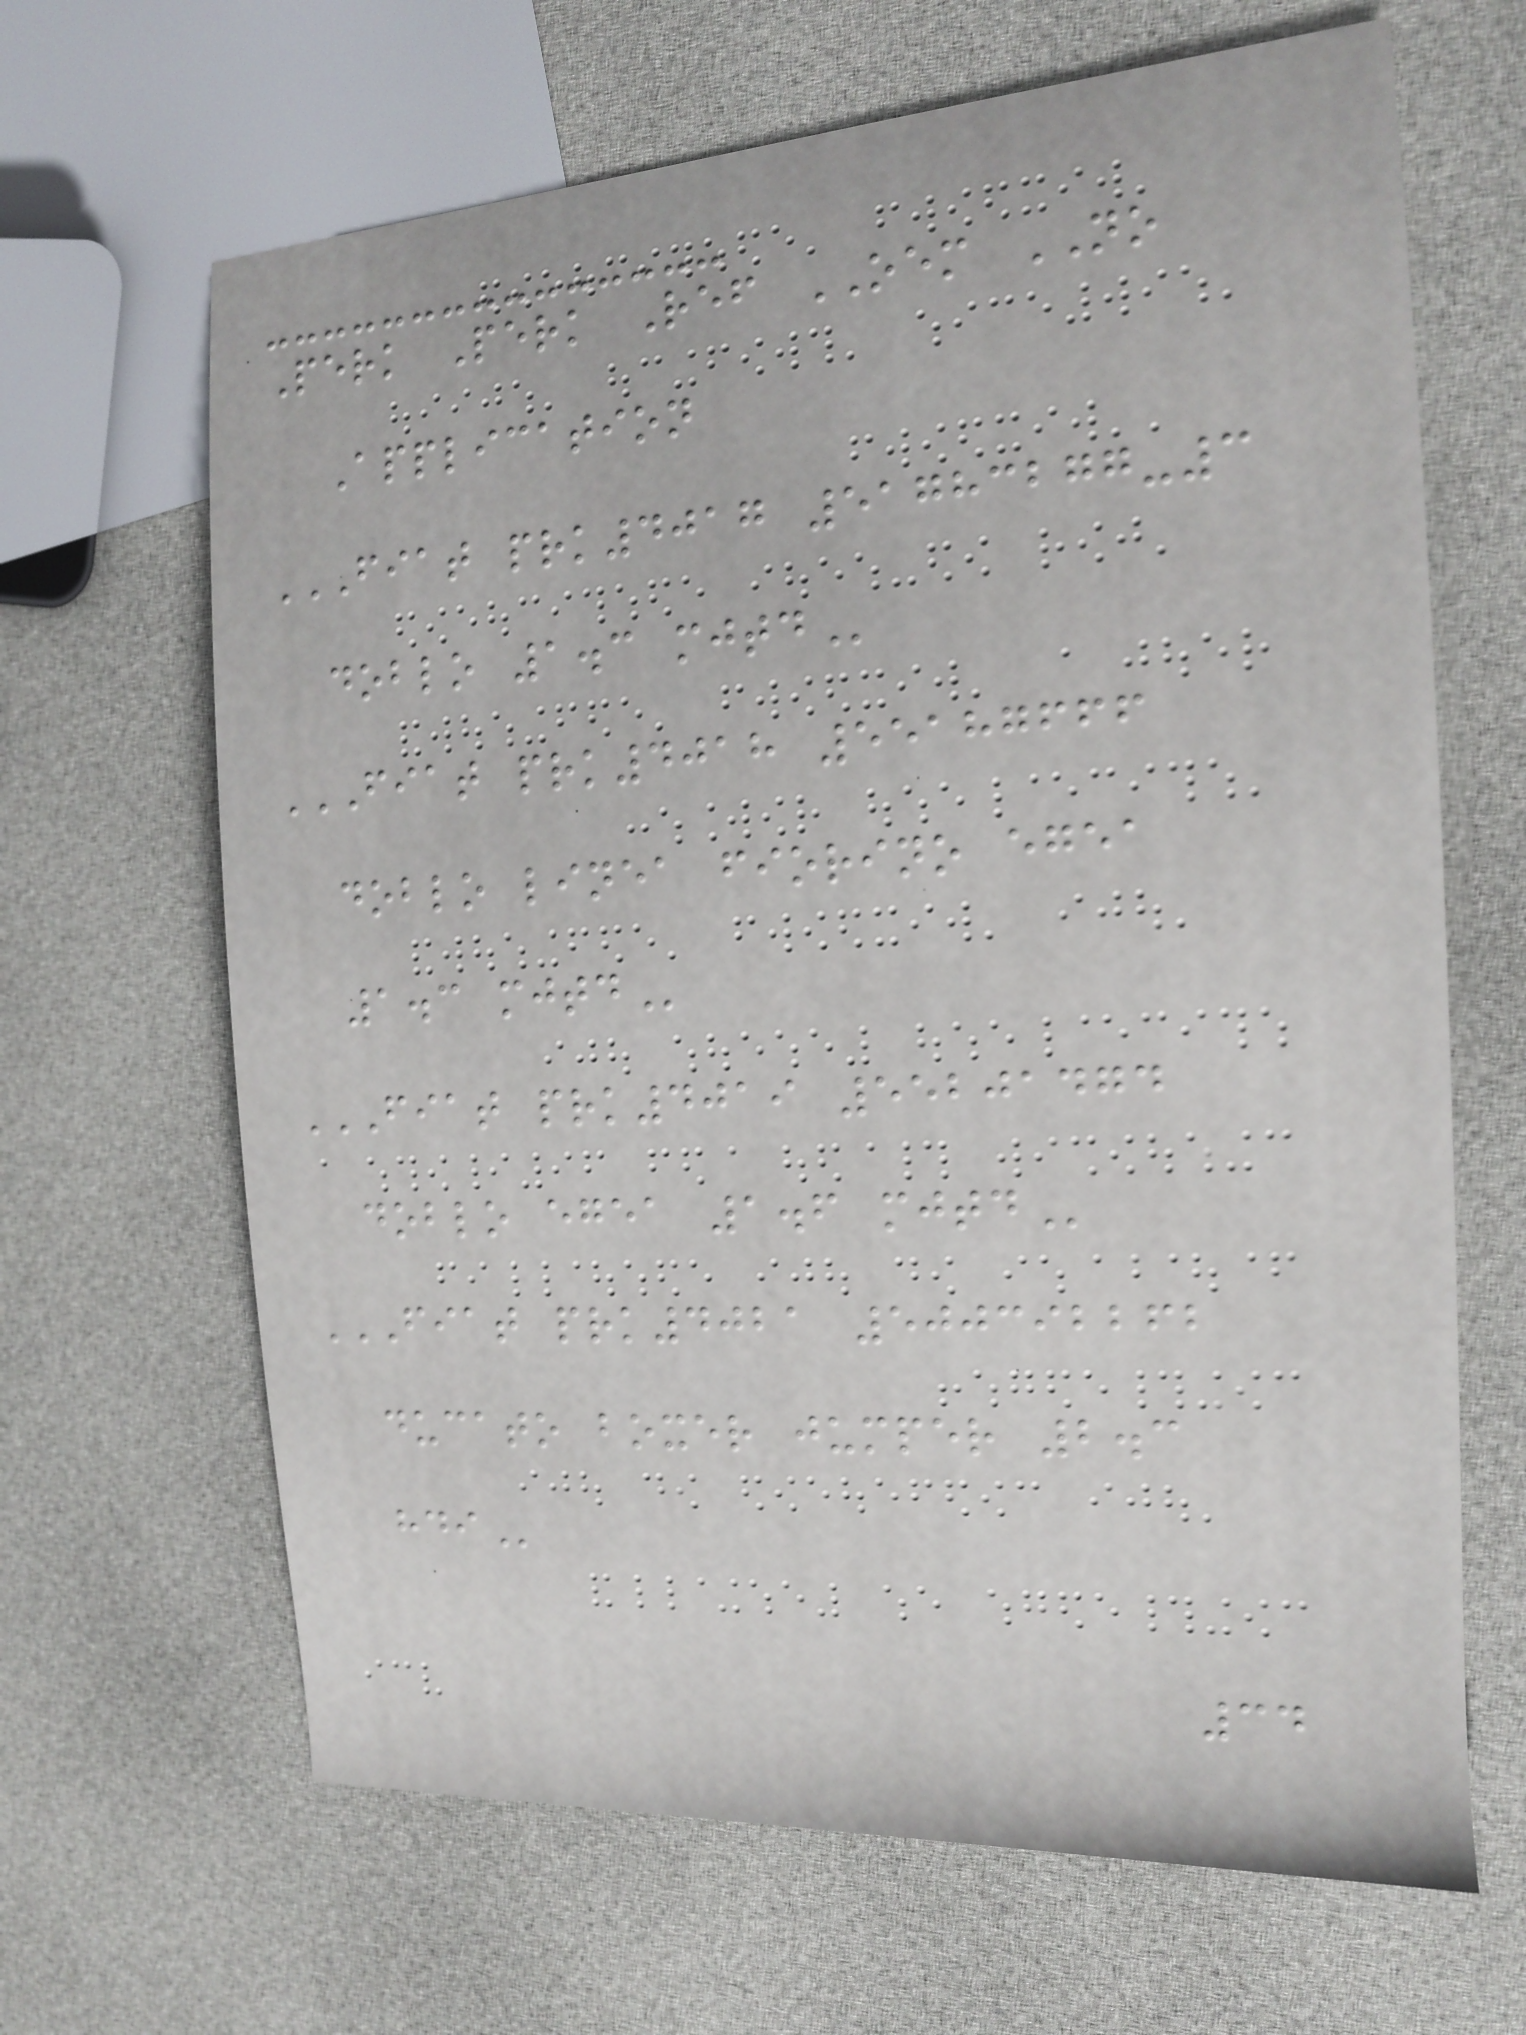Perk Perk Ref OEM NO
Application
FIAT PRK4017 51783277-3
DOBLO 1.3 MJTD
FIAT PRK4018 55187666
DOBLO LINEA FIORINO EGEA
1.3 MJTD
FIAT PRK4019 55201474
DOBLO EGEA 1.6 MJTD
FIAT PRK4021 500392262
DUCATO BOXER JUMPER 2.3
HDI
34
